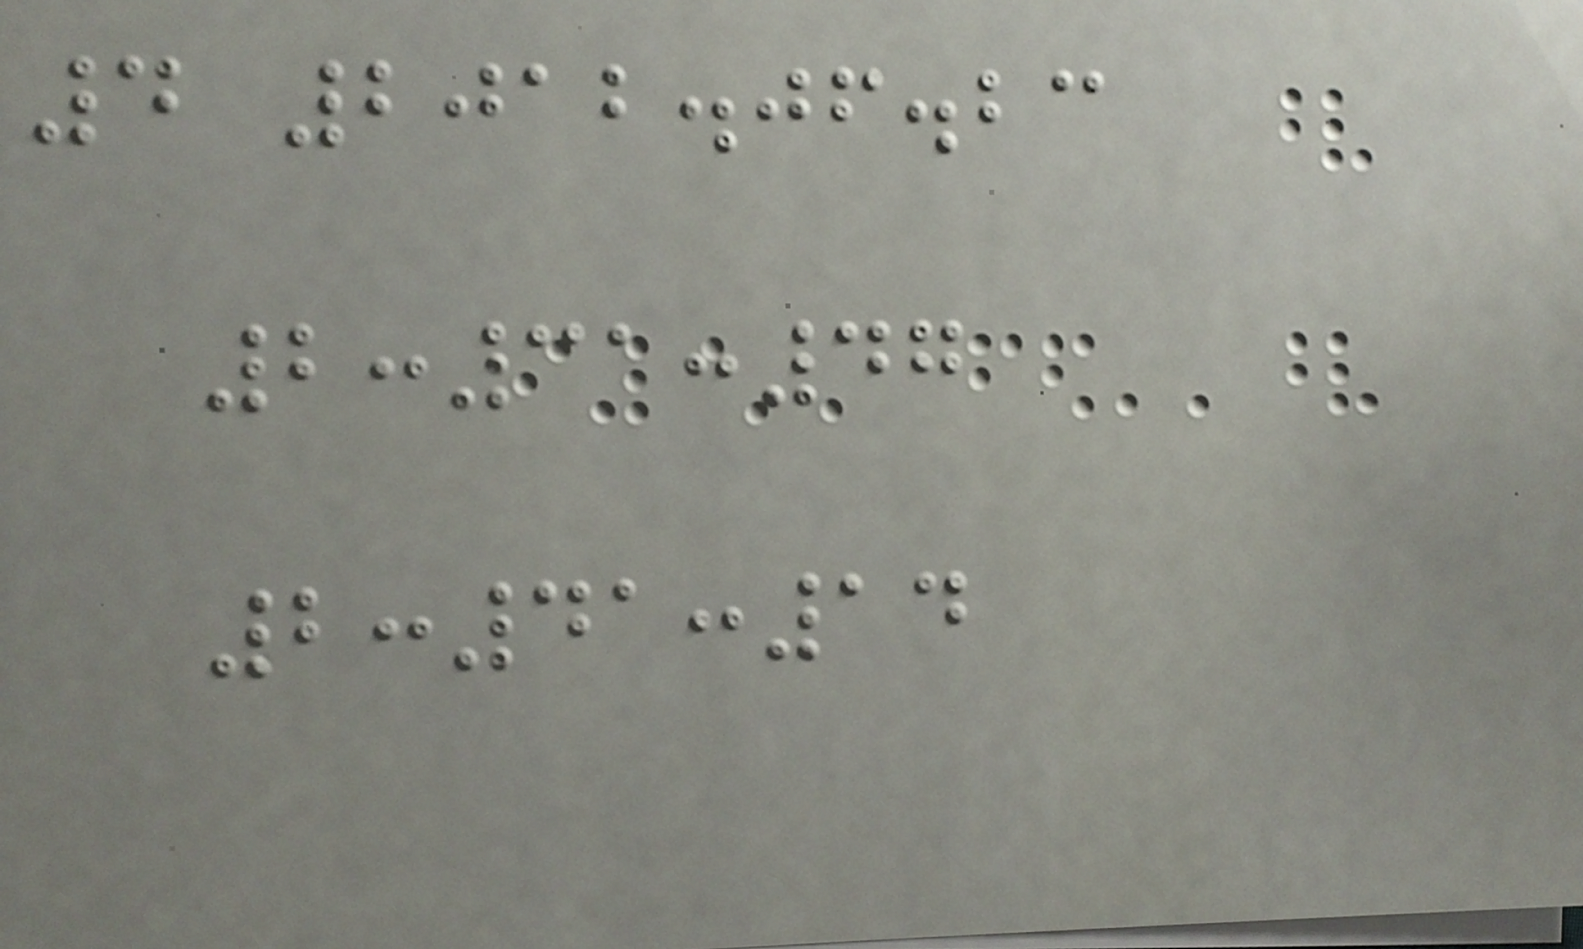4 2012.06.23
2:31:47
2:41:14
